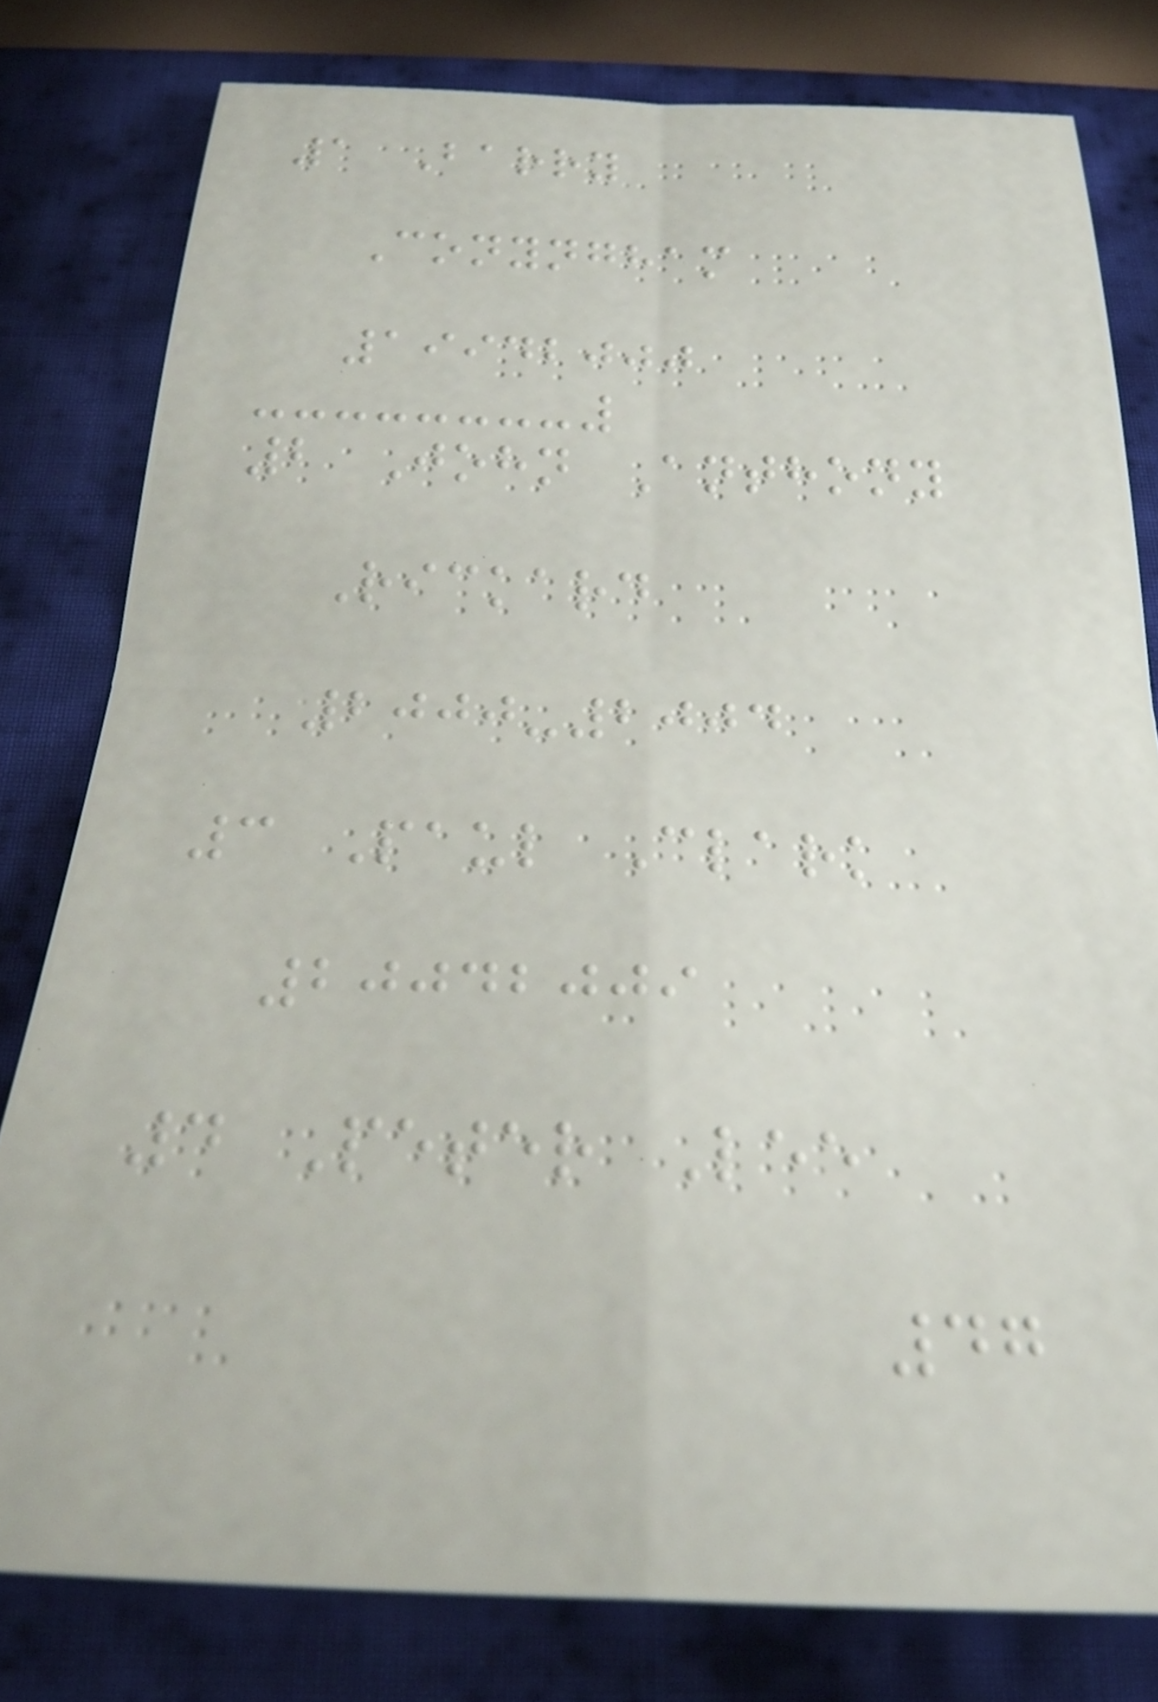1 Barry
Conyngham
19942000
2 John Anthony
Rickard
2000-2004
3 Paul Clark
20042009
4 Peter Lee
47
